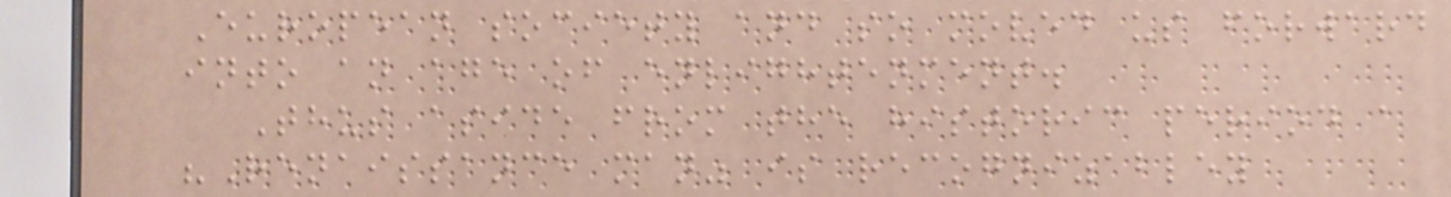European society and so moved us forward
into an age of enlightenment.
Thus aside from the historic period a
"Renaissance man" is recognizabley
